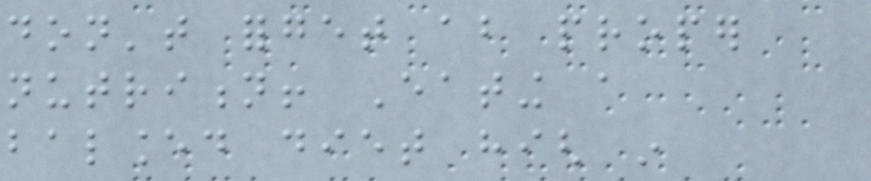don't forget about proper
nutrition! Eating a
balanced diet high in
